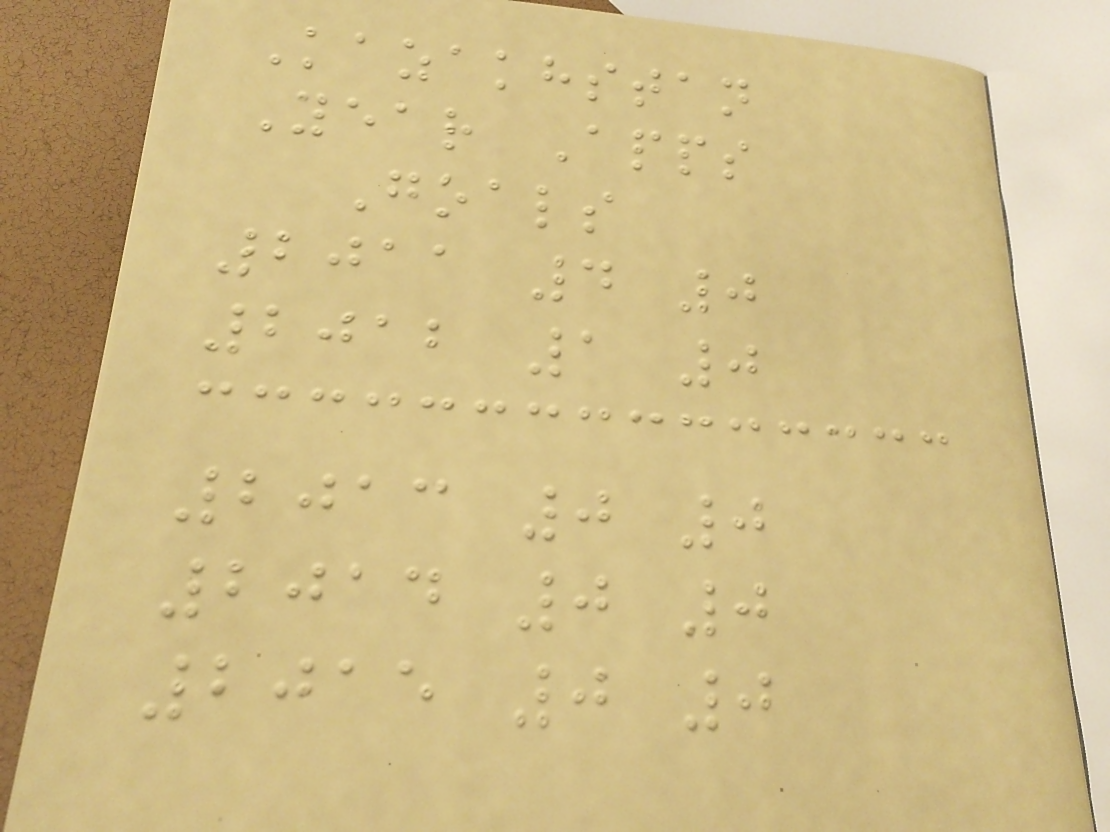Kazakhstan
Year Apps
Goals
2011 4 0
2012 1 0
2013 0 0
2014 0 0
2015 0 0
